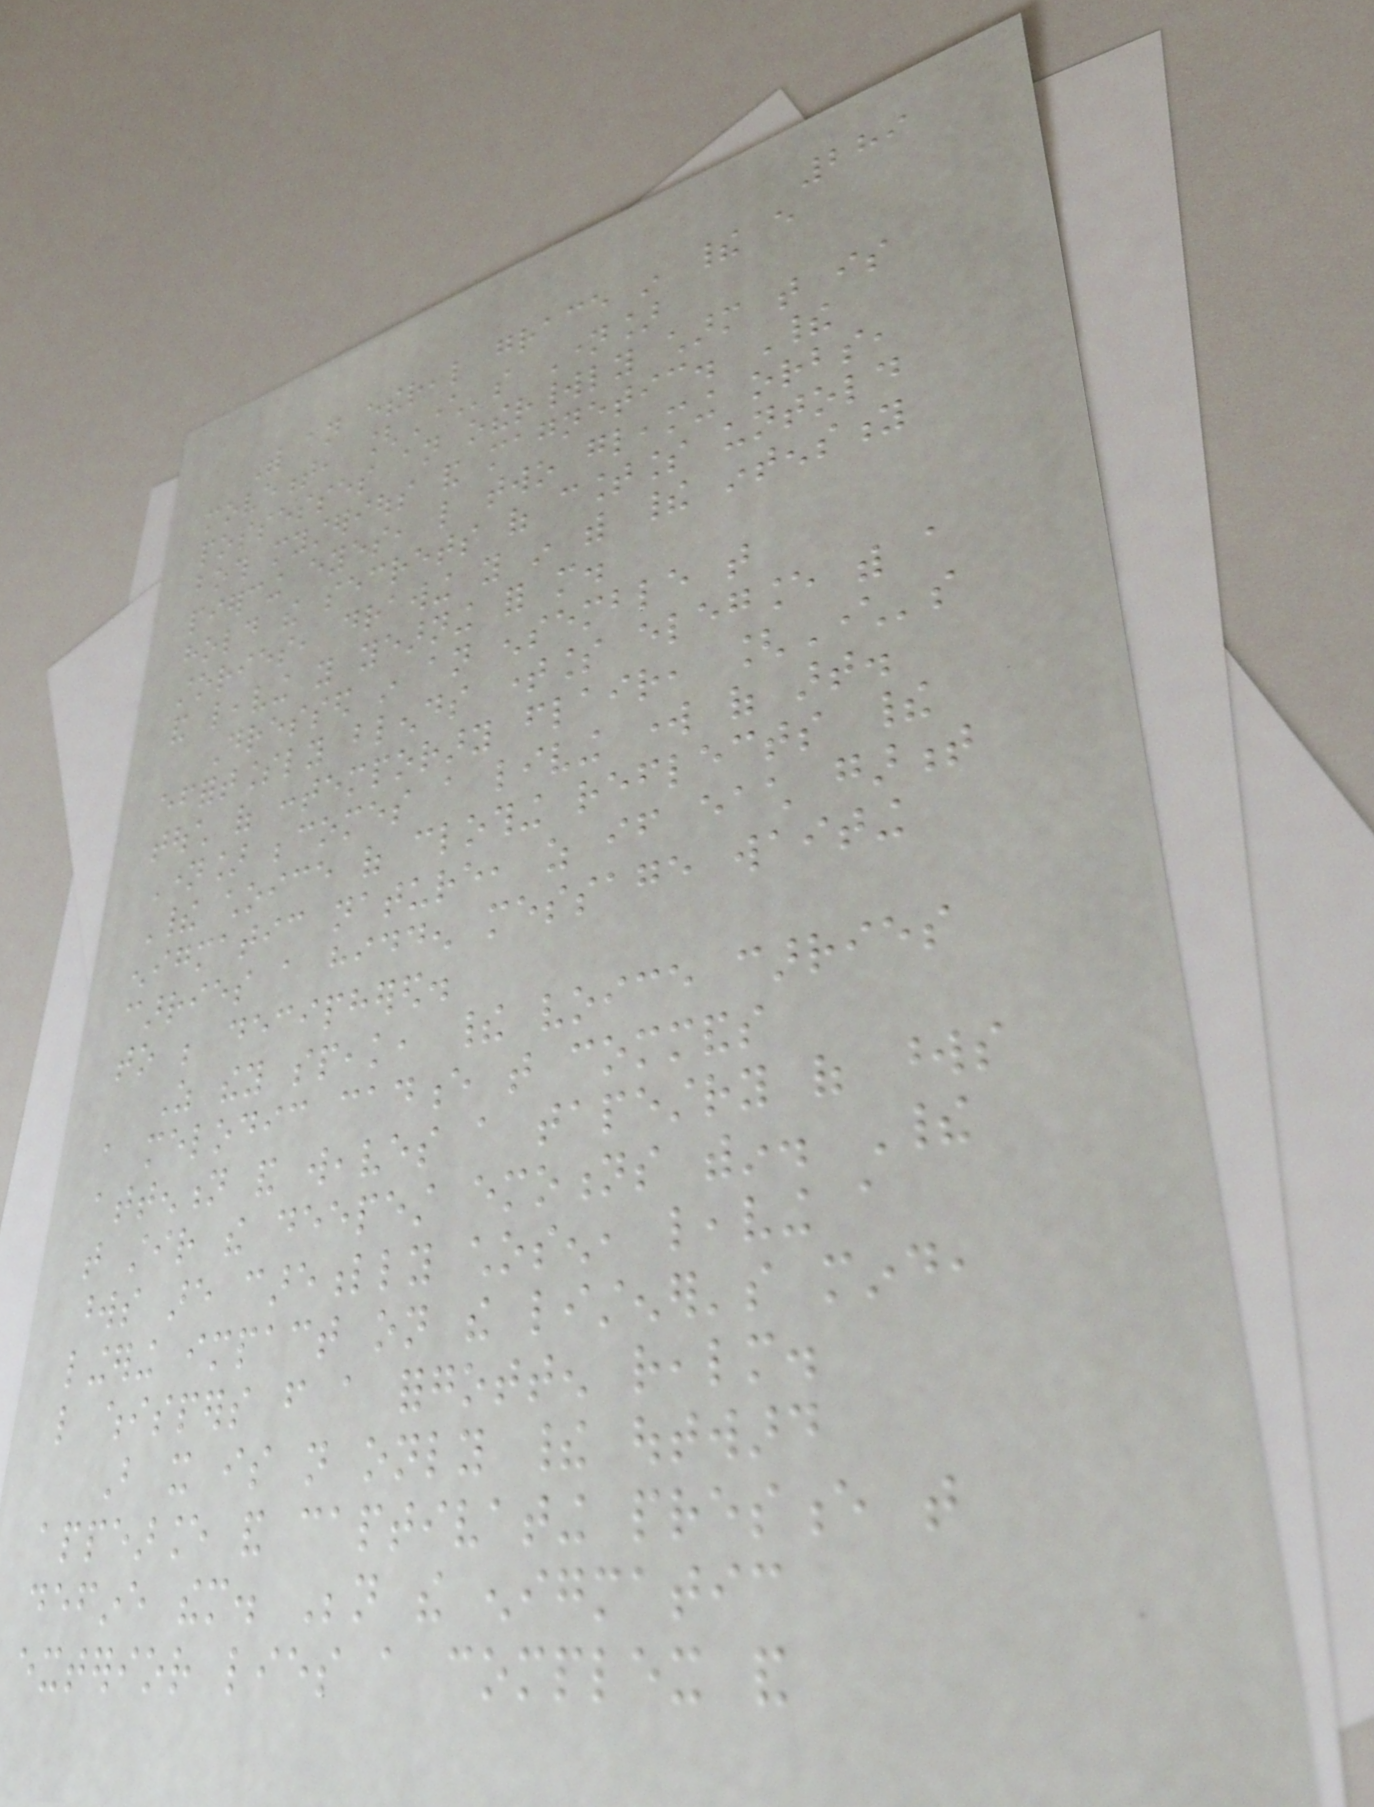289
With an ethereal grace in their every
movement, [Character's Name]
possesses an otherworldly charm that is
both mysterious and magnetic. Their
piercing eyes, like two gleaming orbs,
hold the secrets of countless untold
stories, drawing you in with their intensity
and leaving you yearning for more.
Dressed in an ensemble that
effortlessly blends timeless elegance with a
touch of contemporary flair, [Character's
Name] becomes a living work of art.
Their choice of clothing reflects their
enigmatic nature, as if each garment
carries a hidden message waiting
to be deciphered.
As they speak, their voice carries
a melodic cadence that commands
attention and weaves a tapestry of words
that stir the deepest emotions within. Their
words are carefully chosen, leaving a
lingering impact on the listener's mind,
like whispers from a forgotten realm.
But it is not only their outward
appearance and captivating presence that
define them. Beneath the enigmatic
exterior lies a complex and
